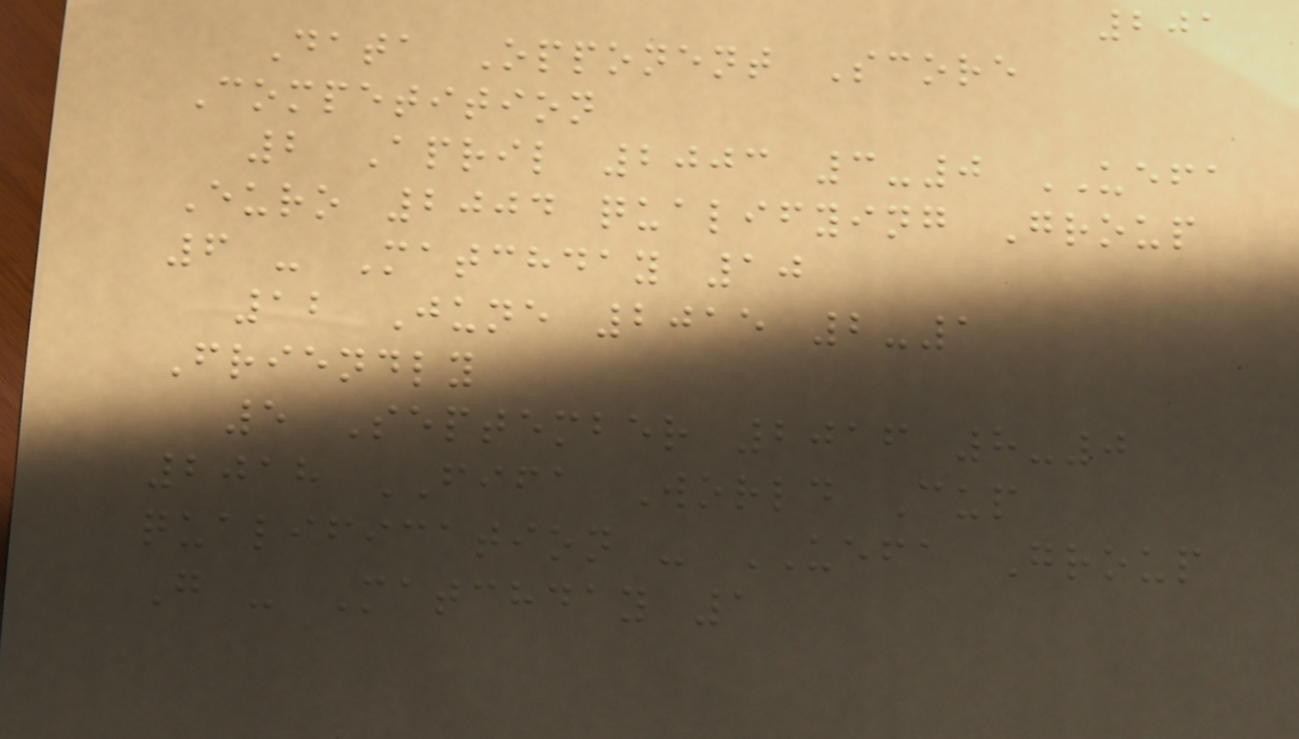201
Data Opponent Score
Competition
2 April 2003 3-0 UEFA
Euro 2004 qualifying Group
6 - Matchday 10
12 June 2015 2-1
Friendly
5 September 2016 8-0
2018 FIFA World Cup
qualification - UEFA Group
G - Matchday 1
